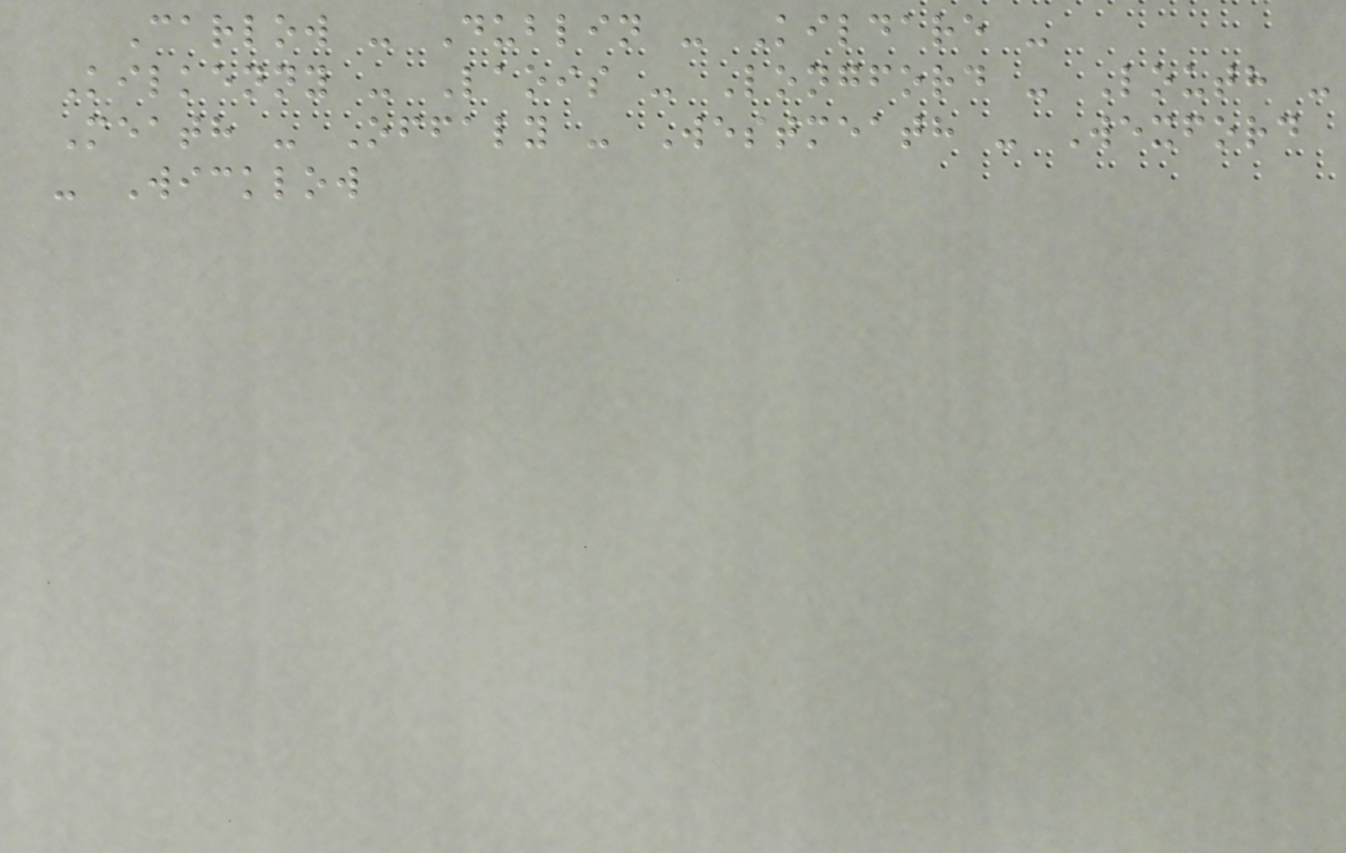Carlow - Dublin - Kildare -
Kilkenny - Laois - Longford - Louth -
Meath - Offaly - Westmeath - Wexford
- Wicklow
